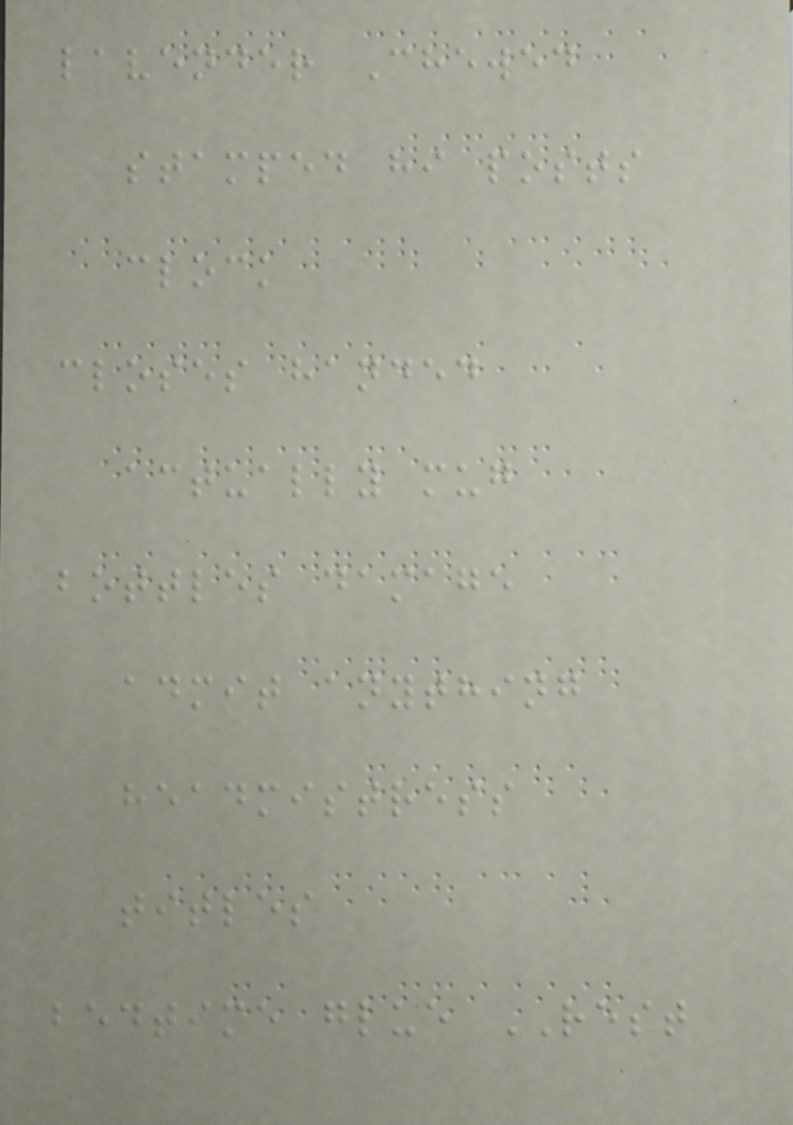lavender Chewed
stamped hi posts
clock
closes handed
actually mug
bottles damage
admit anything
headmistress
titles
bedtime glue REST
